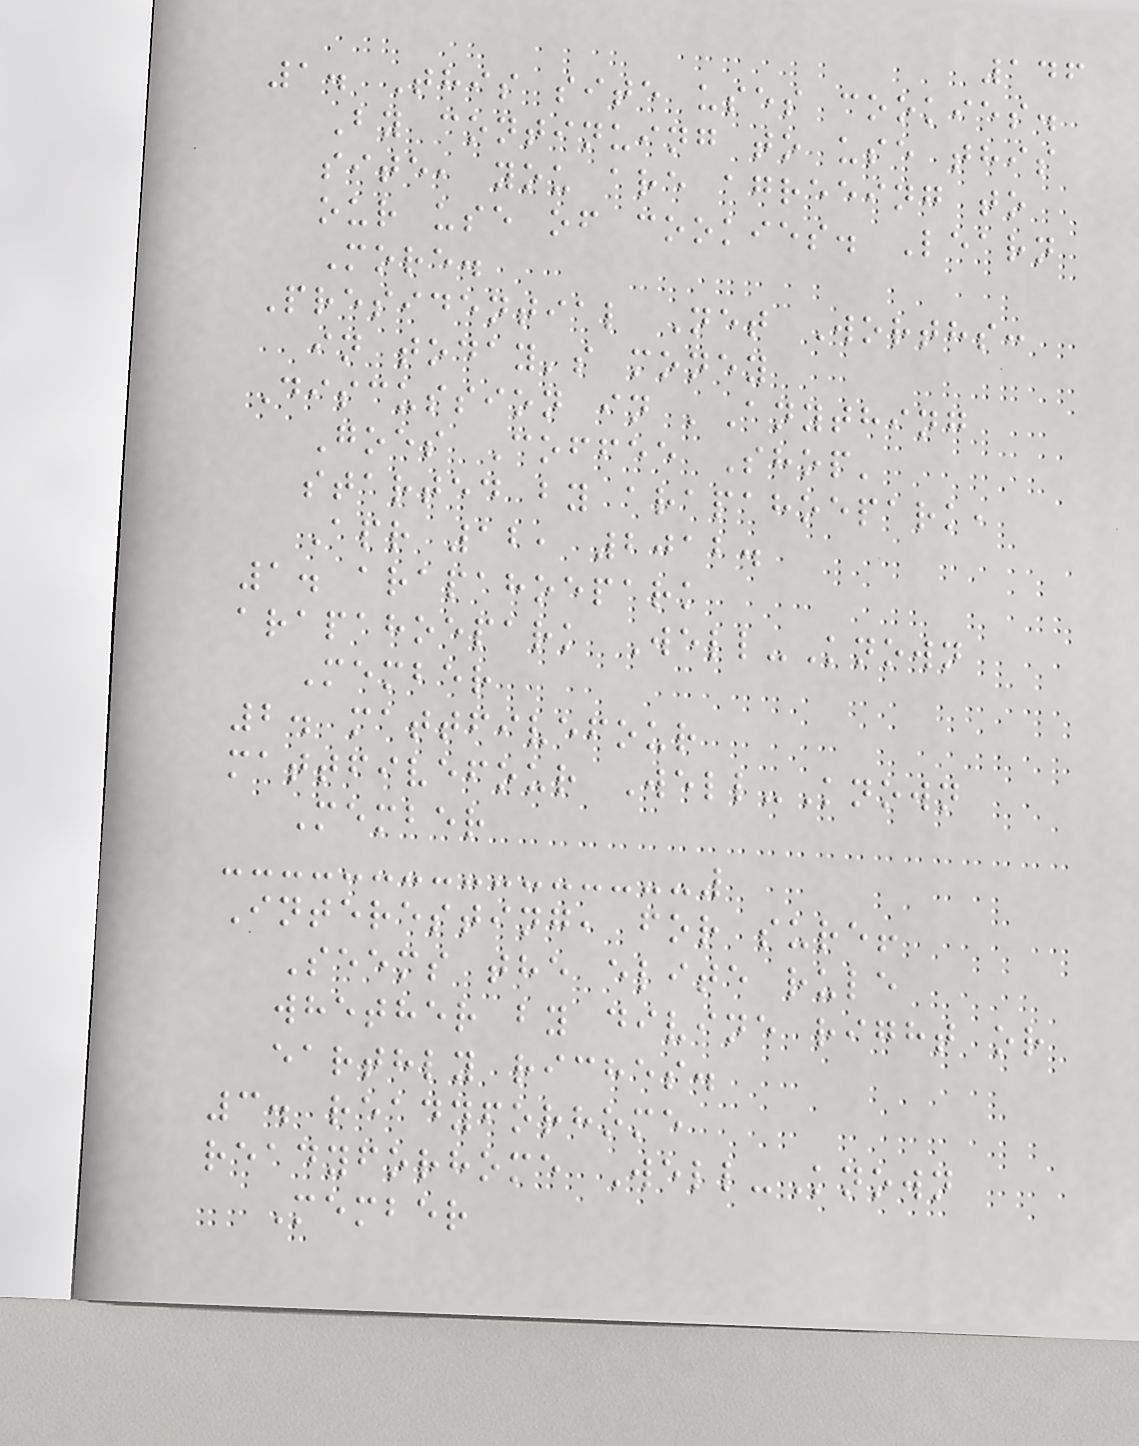146
1. This site uses cookies.
By continuing to use this
site, you are agreeing to
our use of cookies. Learn
More.
Presidential Net Worths:
in today's money
Discussion in 'Anything
Goes Coffee Shop'
started by arapahoepark,
Apr 12, 2012.
1. arapahoepark
arapahoepark Well-Known
Member
2. mattfivefour
mattfivefour Well-Known
Member
Interesting, for sure!
Seems the elite rule
whether by divine right or
earthly riches.
3. readyforhome
readyforhome Well-Known
Member
